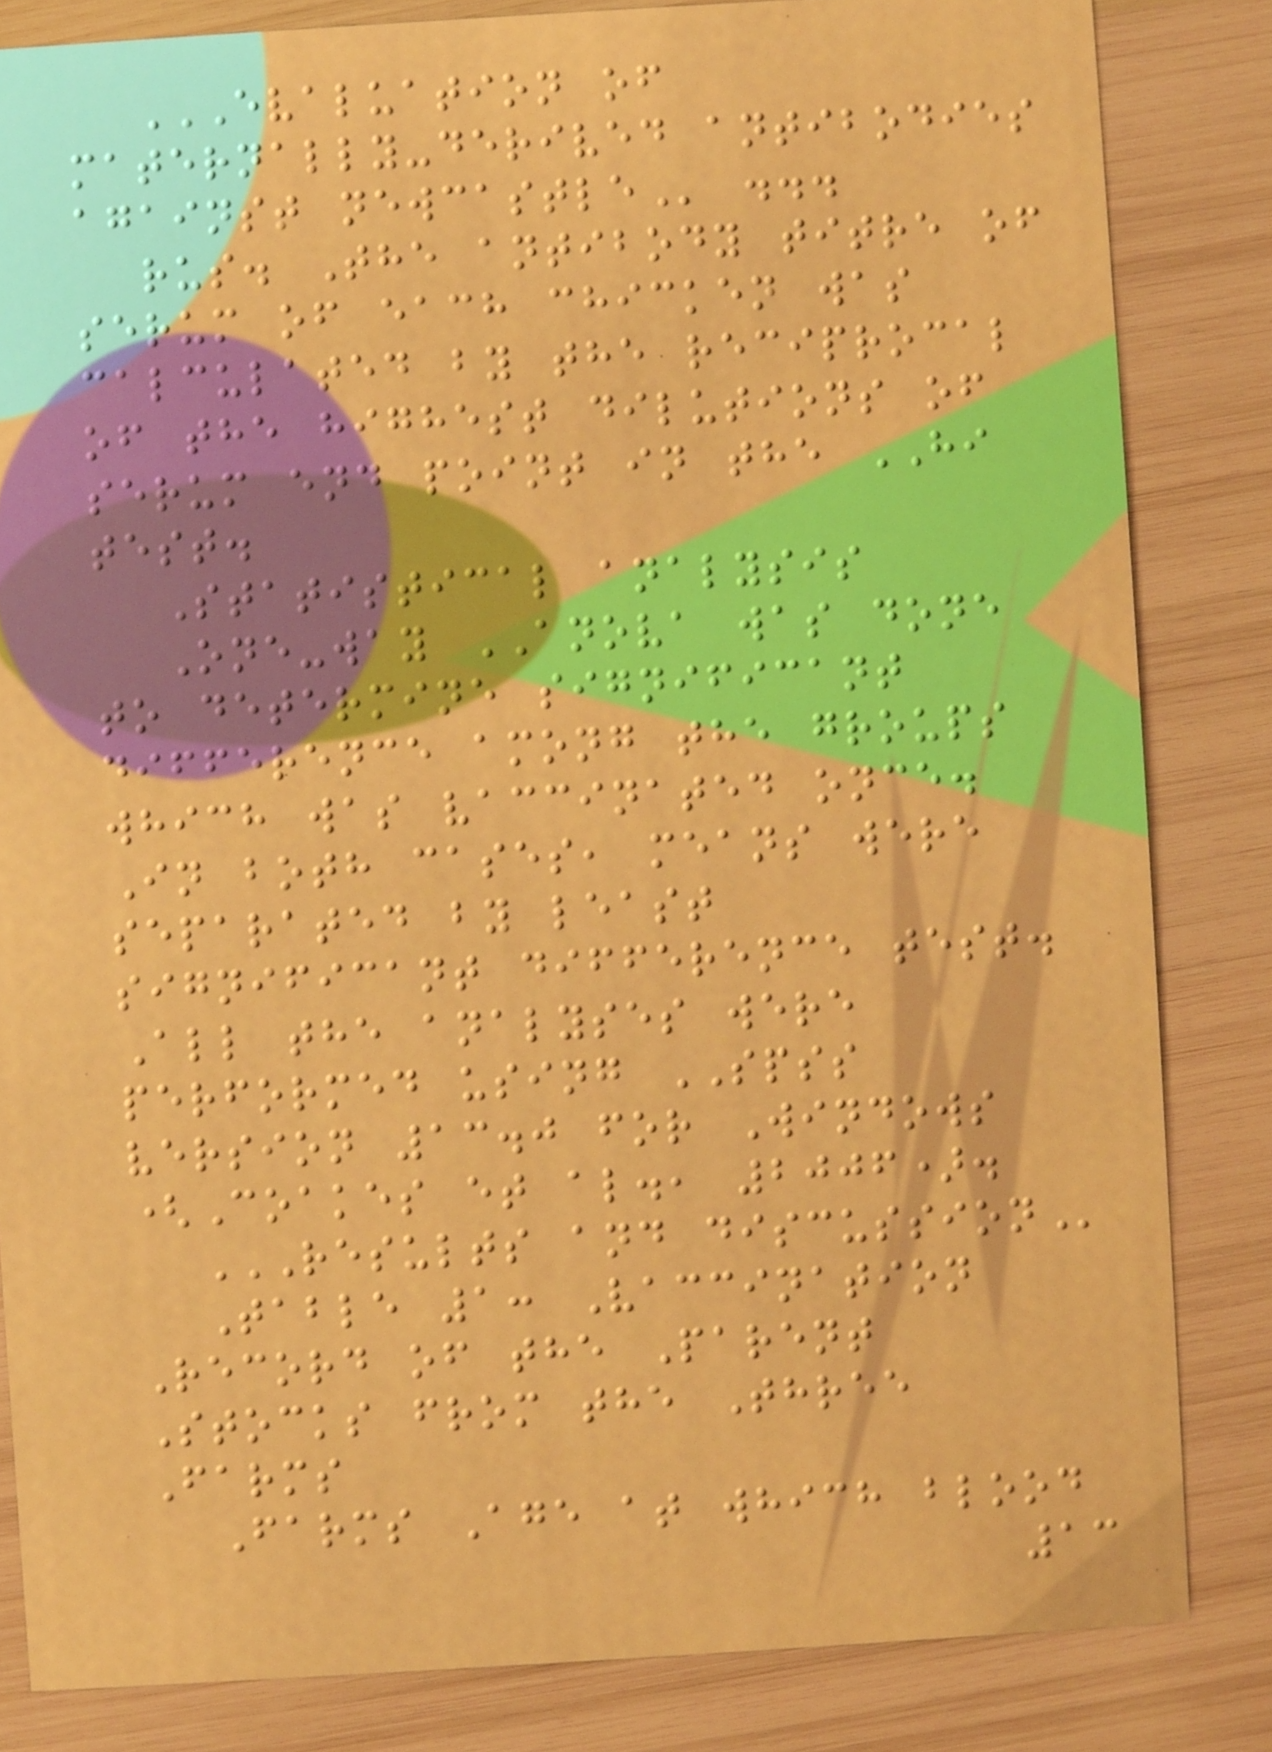EVALUATION OF
MATERNALLY-DERIVED ANTIBODIES
AGAINST NEWCASTLE ...
rus. The antibody titre of
serum of each chicken was
calculated by the reciprocal
of the highest dilutions of
serum end point in the HI
test.
Statistical analysis
One-way ANOVA was done
to determine significant
difference among the groups
which was vaccinated once.
In both cases, means were
separated by least
significant difference test.
All the analyses were
performed using SPSS
version 13.0 for Windows
(Coakes et al., 2006).
RESULTS AND DISCUSSION
Table 1: Vaccination
Record of the Parent
Stocks from the Three
Farms
Farms Age at which blood
13
